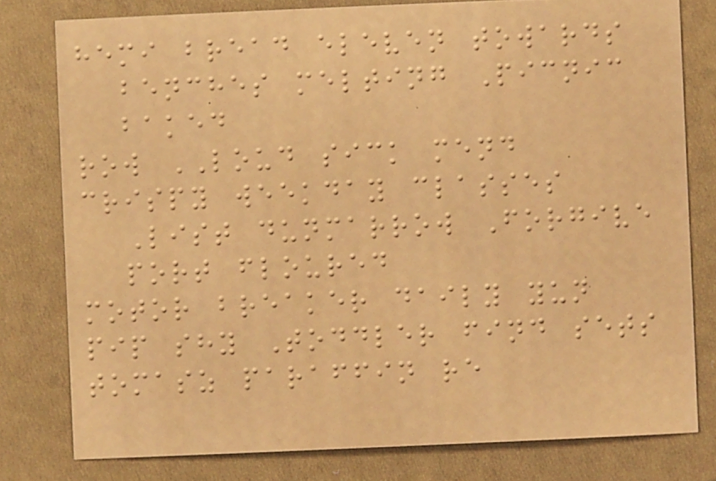hemi bread eleven towards
benches melting Picnic
baked
row LOUD sick mend
crispy weekday classes
List dunmarrow Forgive
port floured
motor breaker daily yun
pip shy Toddler find sets
tomasz paraffin re
